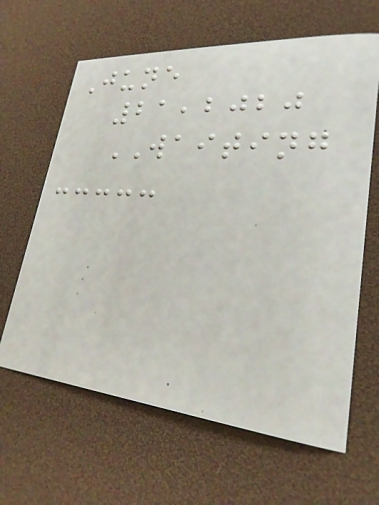June
21,2020
WAITING
